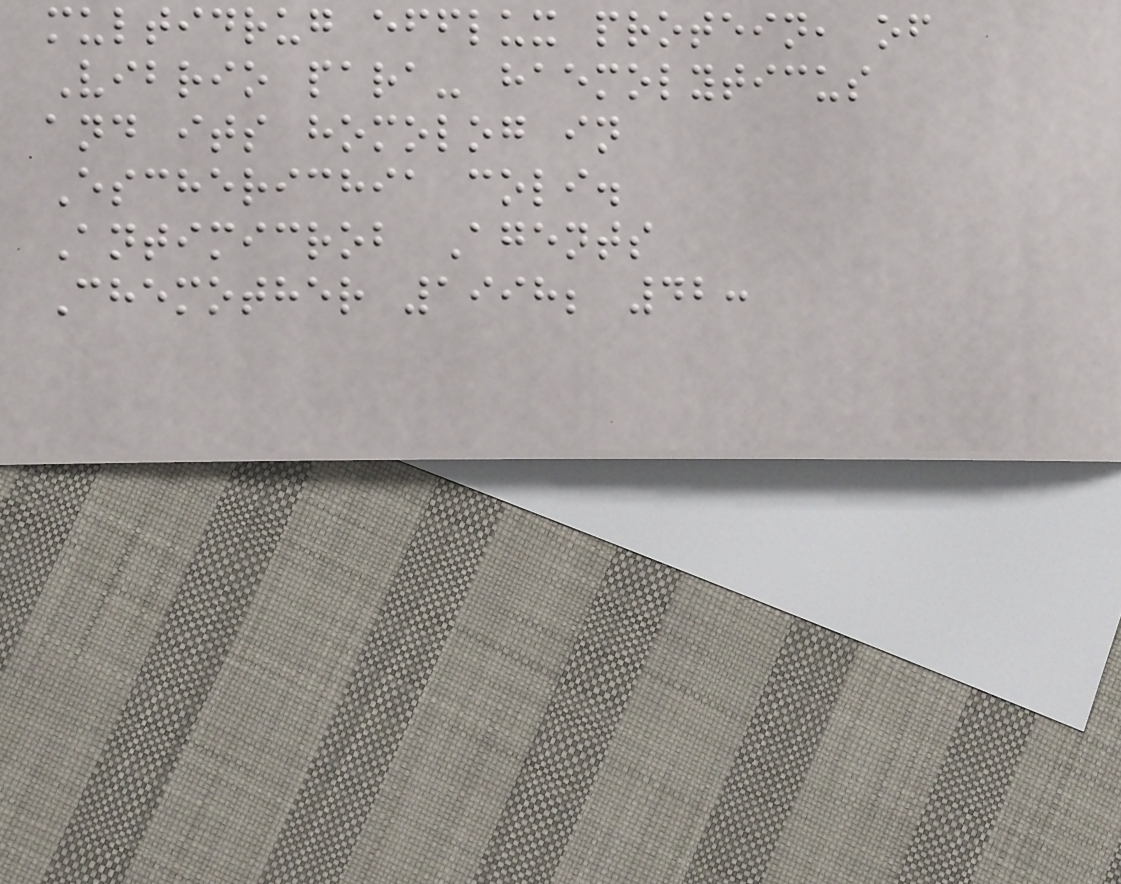multidrug efflux protein, of
Vibrio para- haemolyticus
and its homolog in
Escherichia coli.
Antimicrob Agents
Chemother 1998; 42:
